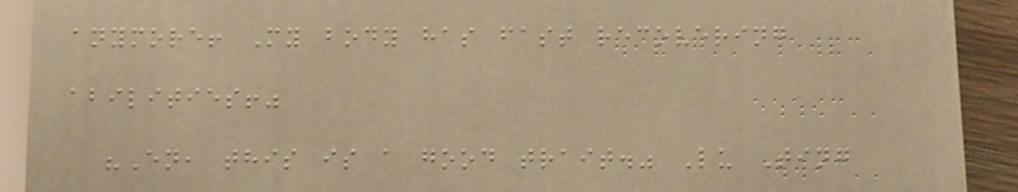anymore! My body has fast recovering
abilities!"
"En, this is a good trait." Lu Ting
